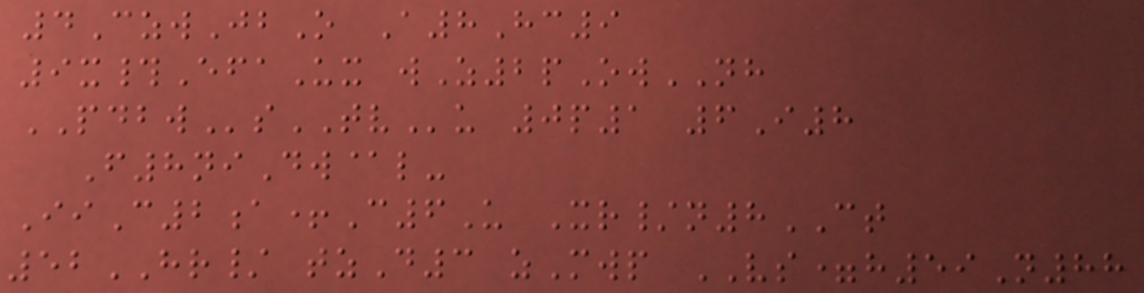4CzwJbO A8Hc9
9x#EfaUx wZ2pOwNH
PDBWsTVu 0p1 6I8
F8niDw@l-
IiC2a+C6U Xr/n8CT
52HR/ tzD3 zMwp VS=h59N88
